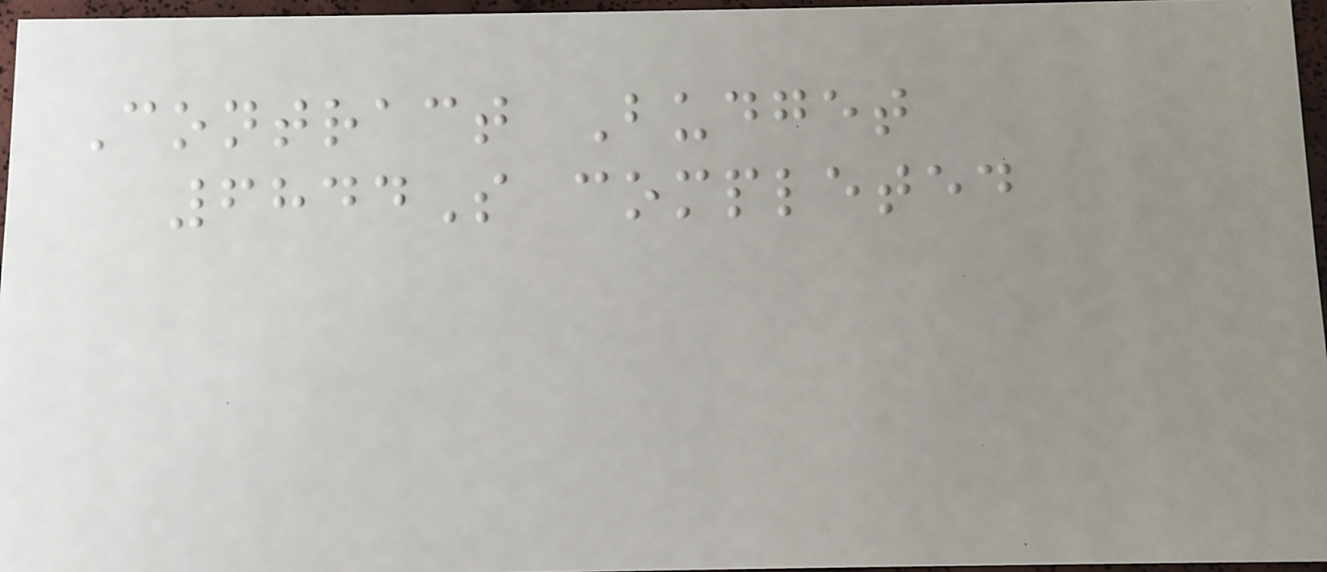Contract Budget
6844S completed
